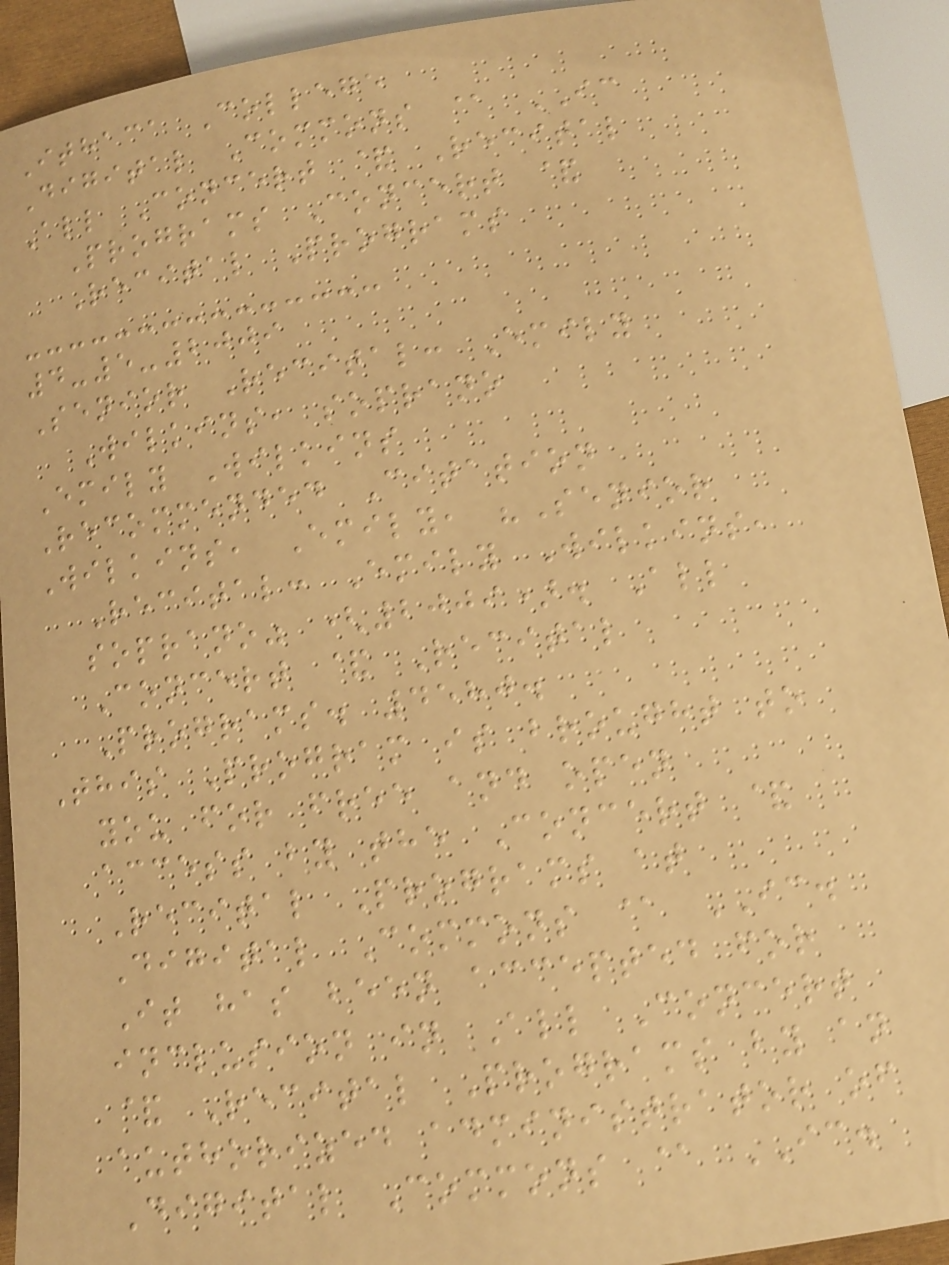Ithaca College
Digital Commons @ IC
All Concert & Recital
Programs Concert &
Recital Programs
4-5-2009
Senior Recital: Emily
Wilkins, soprano
Emily Wilkins
Recommended Citation
Wilkins, Emily, "Senior
Recital: Emily Wilkins,
soprano" (2009). All
Concert & Recital
Programs. 4580.
This Program is brought to
you for free and open
access by the Concert &
Recital Programs at
Digital Commons @ IC.
It has been accepted for
inclusion in All Concert
& Recital Programs by an
authorized administrator of
Digital Commons @ IC.
